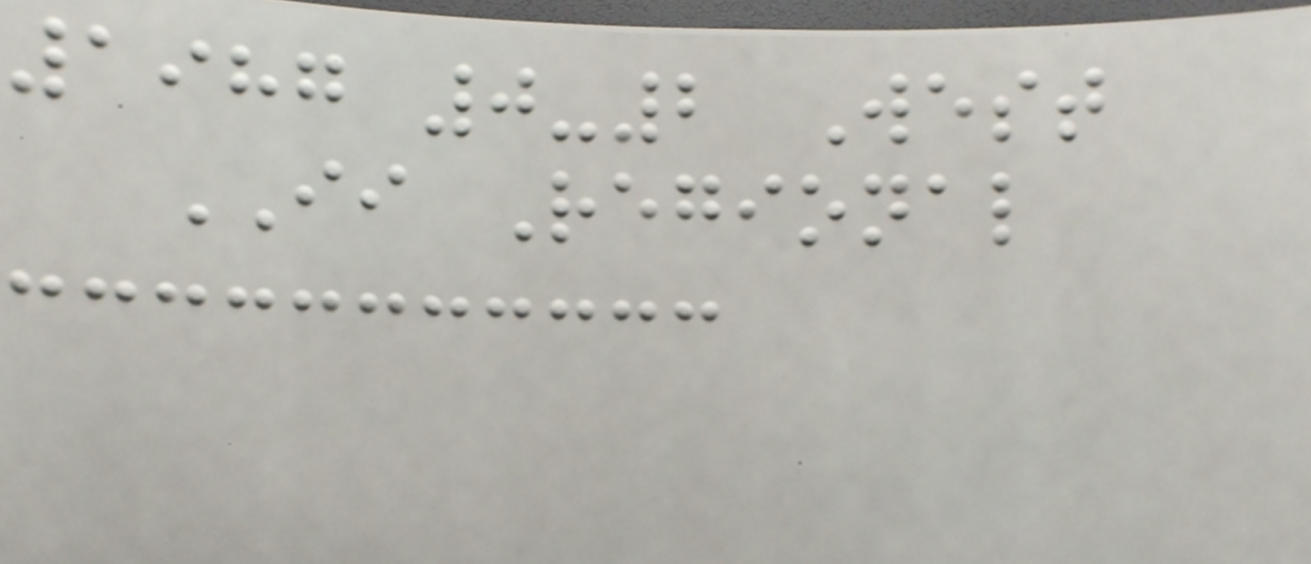1987 0-2 West
II Regional
